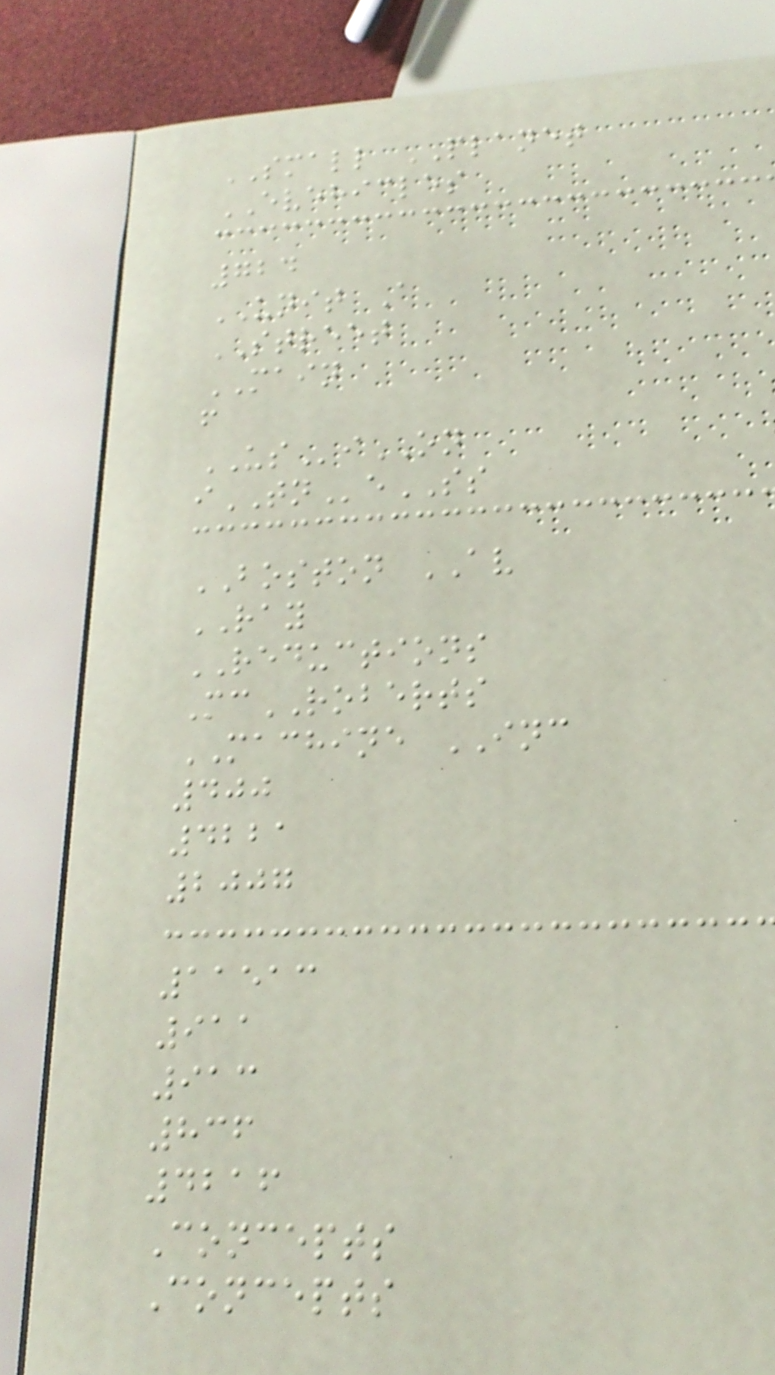SMALL PLANET
EVEHICLES
724
UNIT A
STREET
MAIN
f
USiON
iTNeSS
BOSTON AV
RAY
REDUCTIONS
McROBERTS
MACHINE INC
400
4221
2007
11513
911
913
836
4216
Concepts
Concepts
